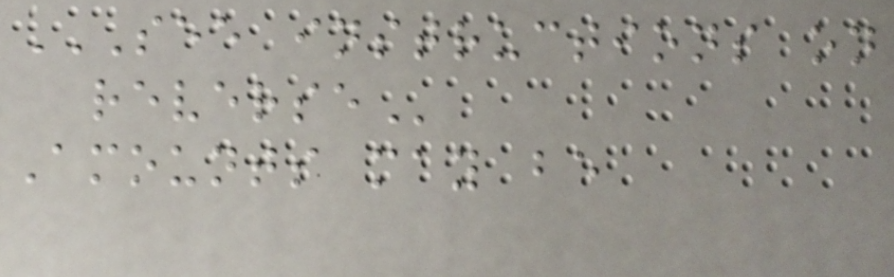SEE INSTRUCTIONS ON
REVERSE
Amounts may be
